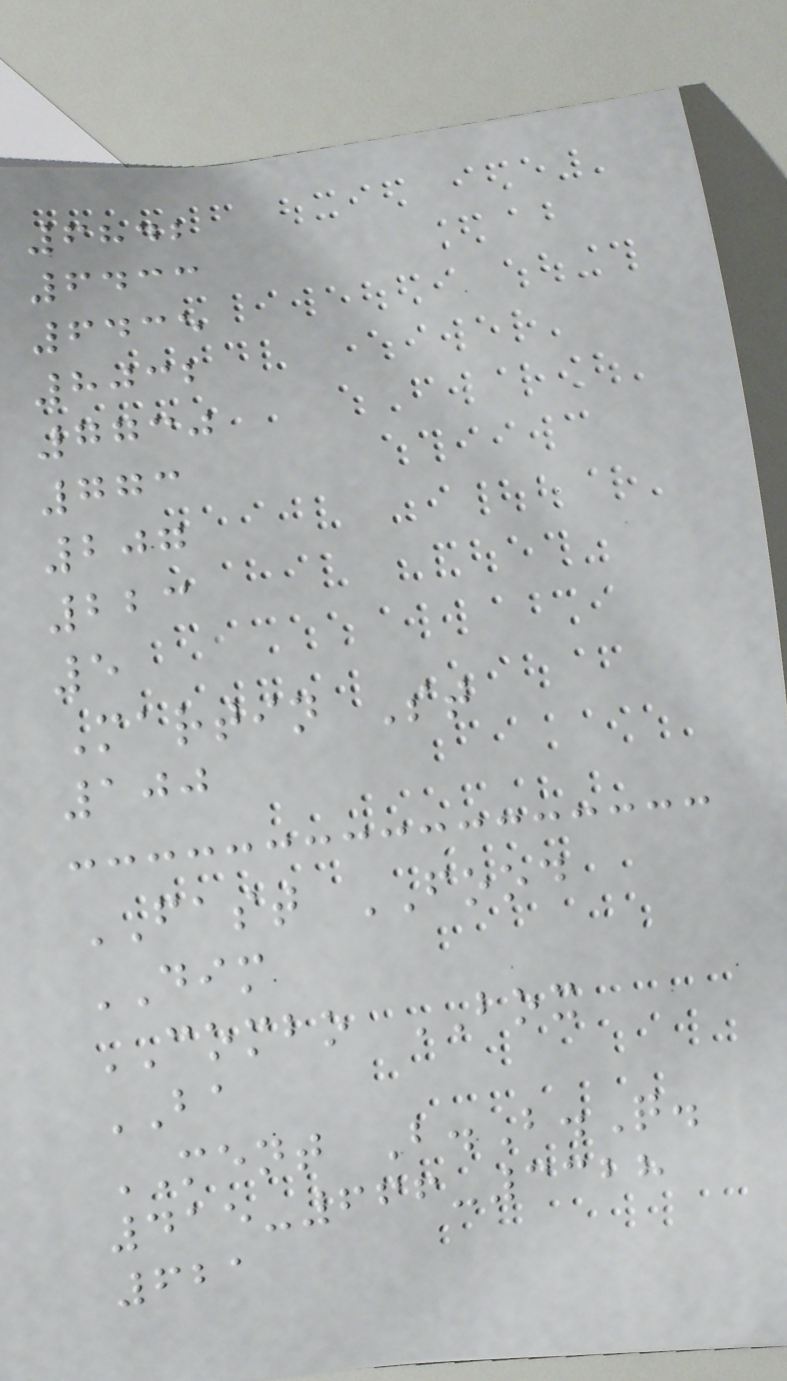6842
6433
6435
8032
7730
773
207
223
5
Martin St
100
FAST FOOD
DIM
COMBO BOX
BA
MENT B.B.Q.
415-666-3328
621
